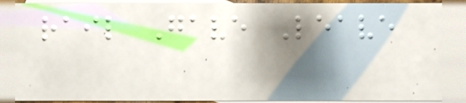rail Gave Leave
